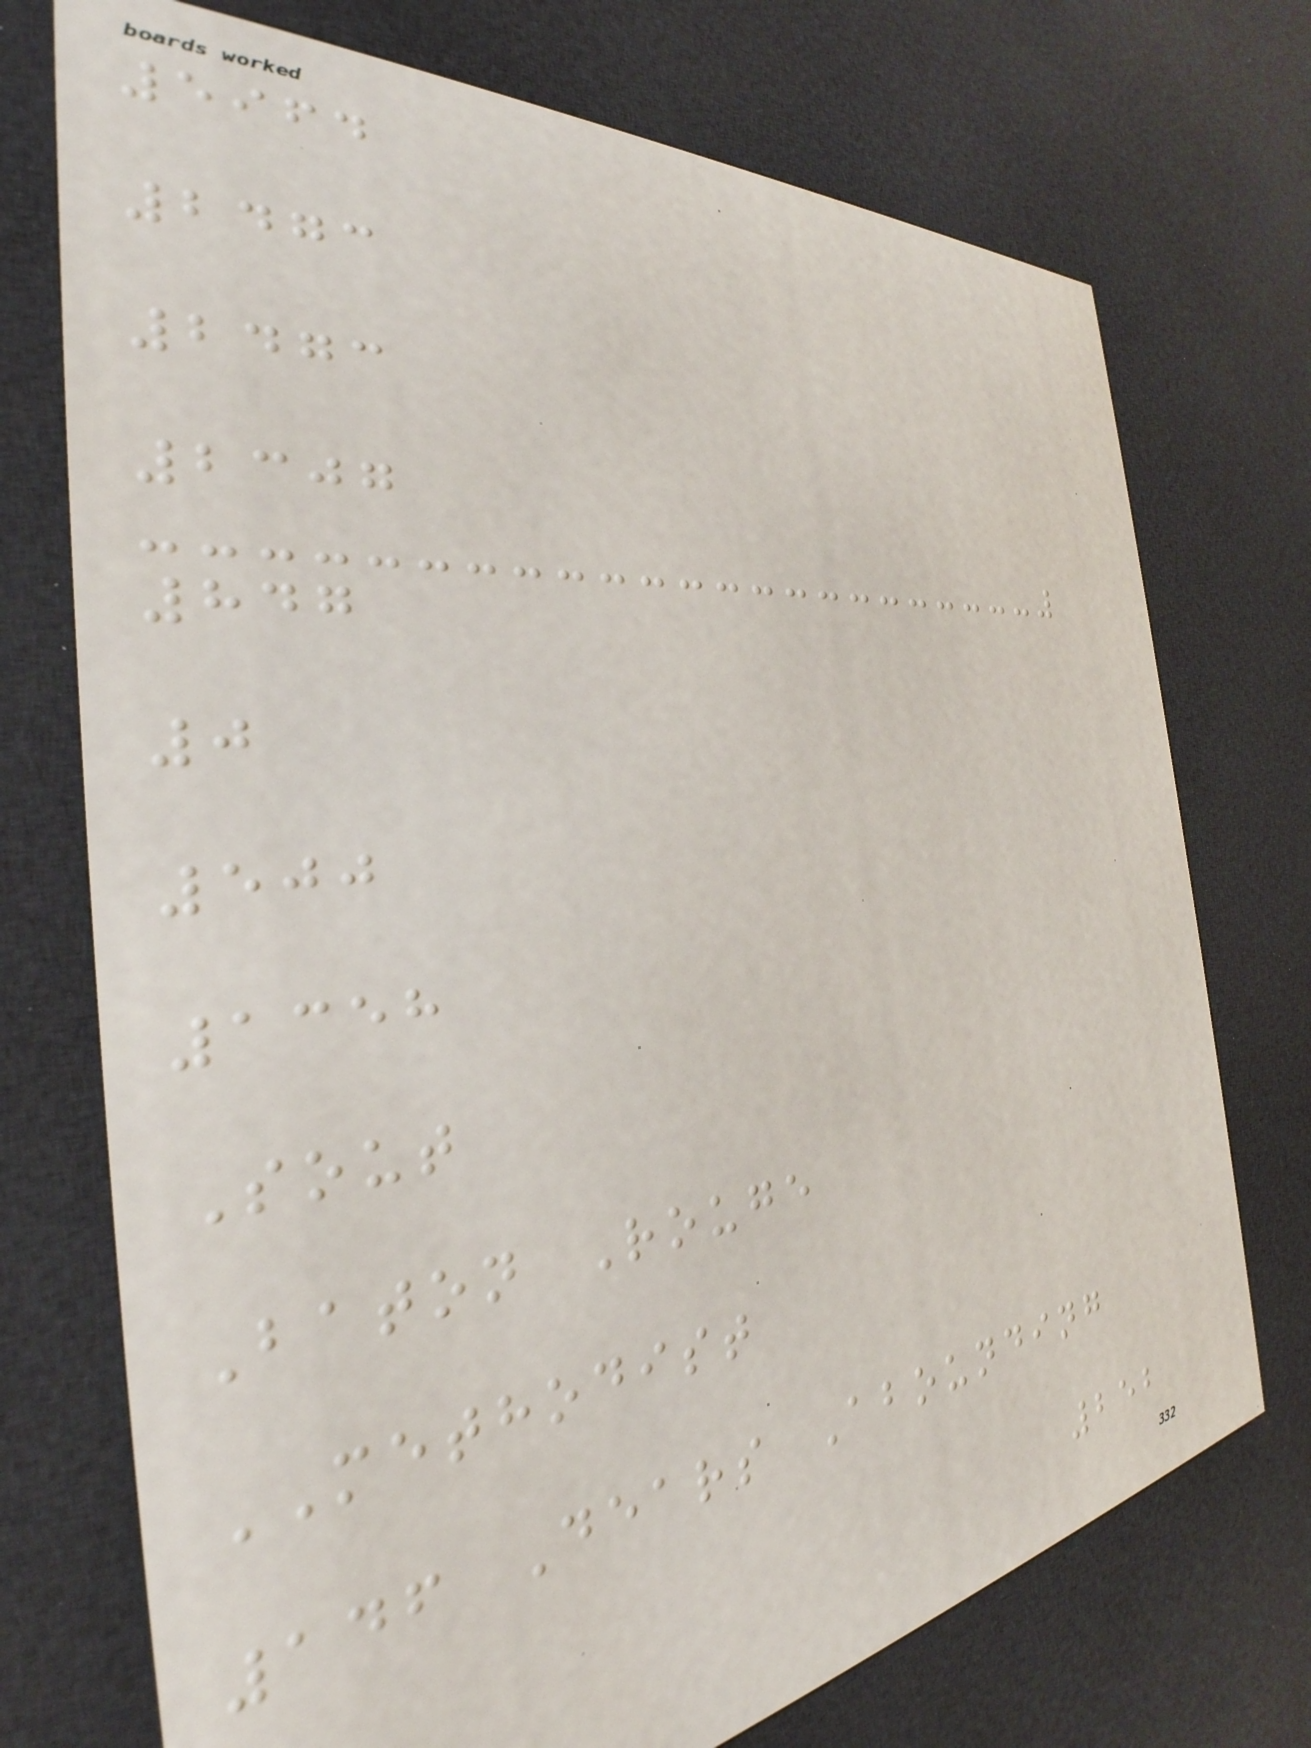5964
2473
2473
2307
847
0
500
1358
Sout
Baton Rouge
METHODIST
146 Dears Abounding
252
